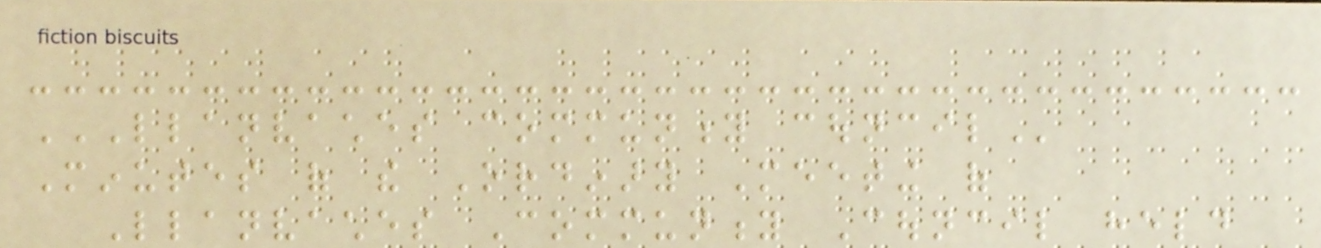LLANVACHES COMMUNITY COUNCIL
Minutes of the Ordinary Meeting of
Llanvaches Community Council held
